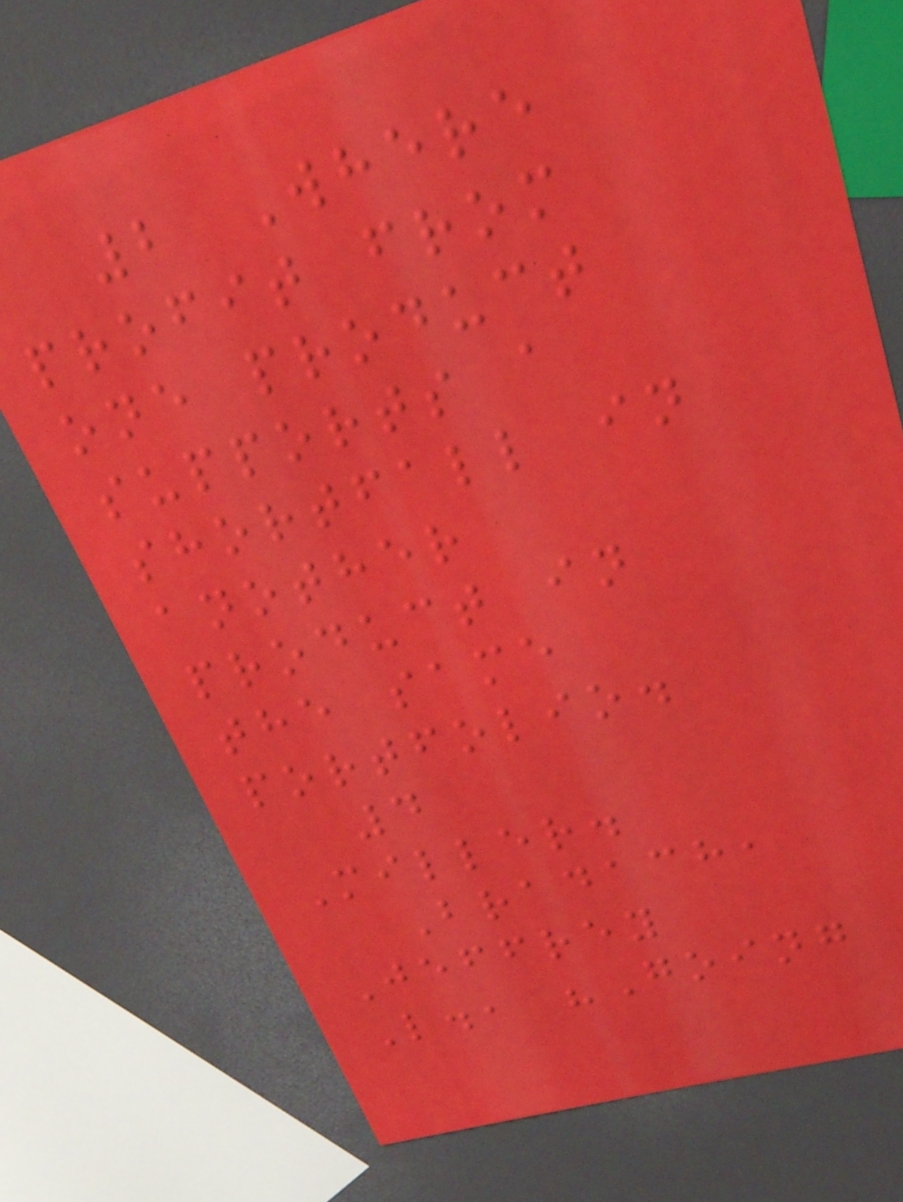2 Where
profit from
one product
supports a
shortfall in
another
product in
the same
portfolio.
4
Miller.
Bradach,
Jeffrey
L., "Going
